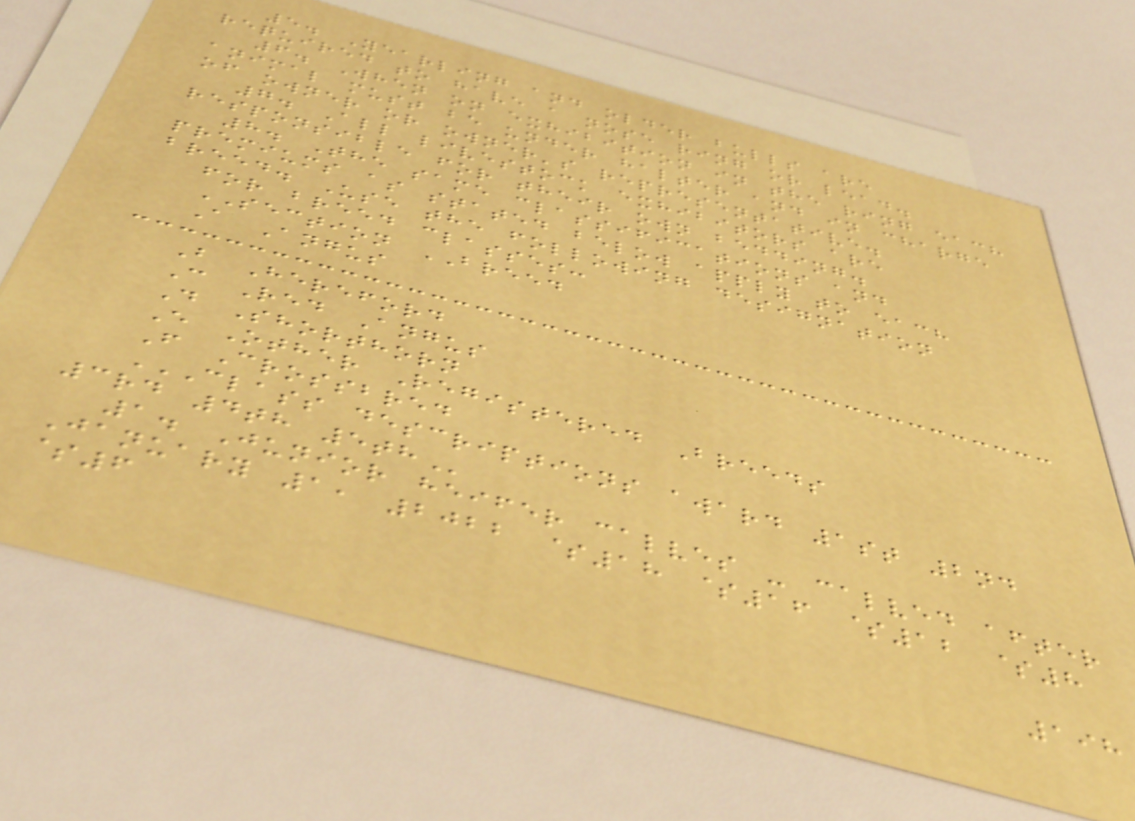5. Yearling and older bulls are
required to have a nose ring or lead.
6. When on exhibition in the ring each
animal must be under halter and in charge
of owner or owner's representative.
7. All livestock exhibitors are
responsible for their own bedding.
8. The same classifications and
premiums as stated below apply to each
breed. Use the following designation
for breed classes:
SECTION BREED
A Angus
B Hereford
C Red Angus
D Shorthorn
E Other Registered Breeds
F Crossbred
CLASS DESCRIPTIONS AWARD 1ST 2ND
3RD 4TH 5TH
1. Junior heifer calves - calved after
January 1, 2022 $18 $16 $12 $8
$6
198
